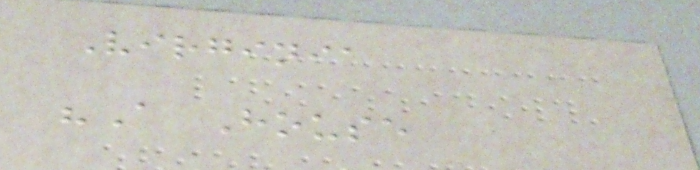Virginia
"A House
